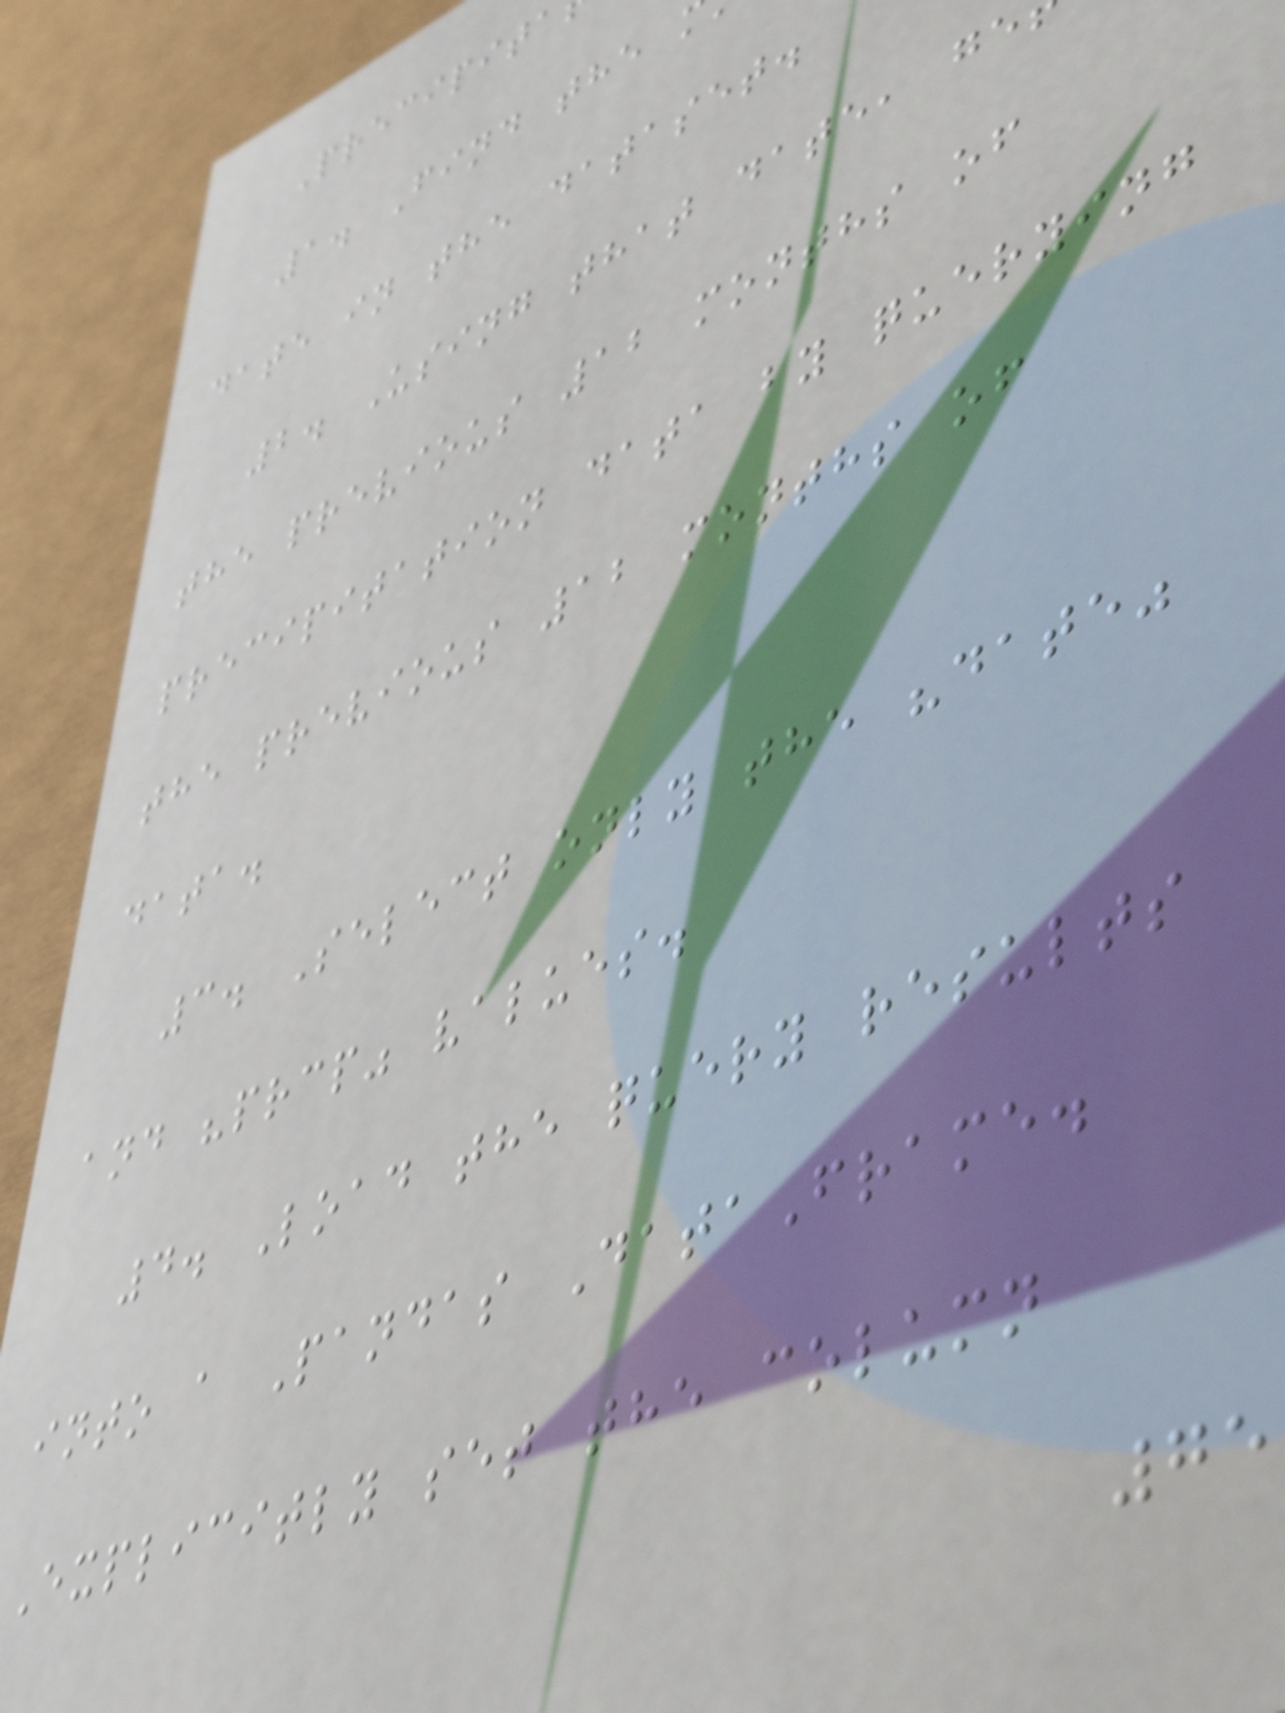Precipita
1. Find the
date in the dataset.
2. Using that date, ge
the previous 12 months of
precipitation data by querying
the previous 12 months of
data.
3. Select only the "date"
and "prcp" values.
4. Load the query results
into a Pandas DataFrame.
Explicitly set the column
75
